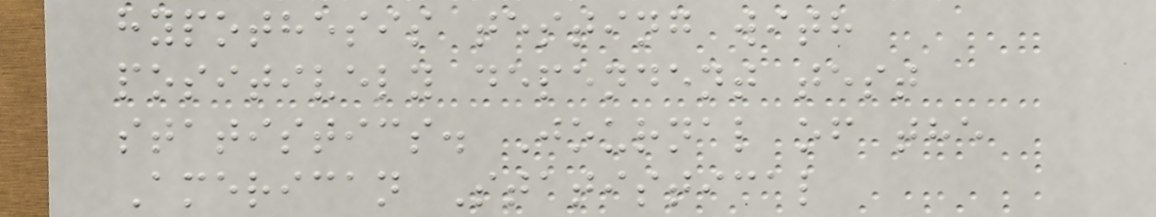hypothesis testing with
positively dependent test
statistics. Journal of the
American Statistical
